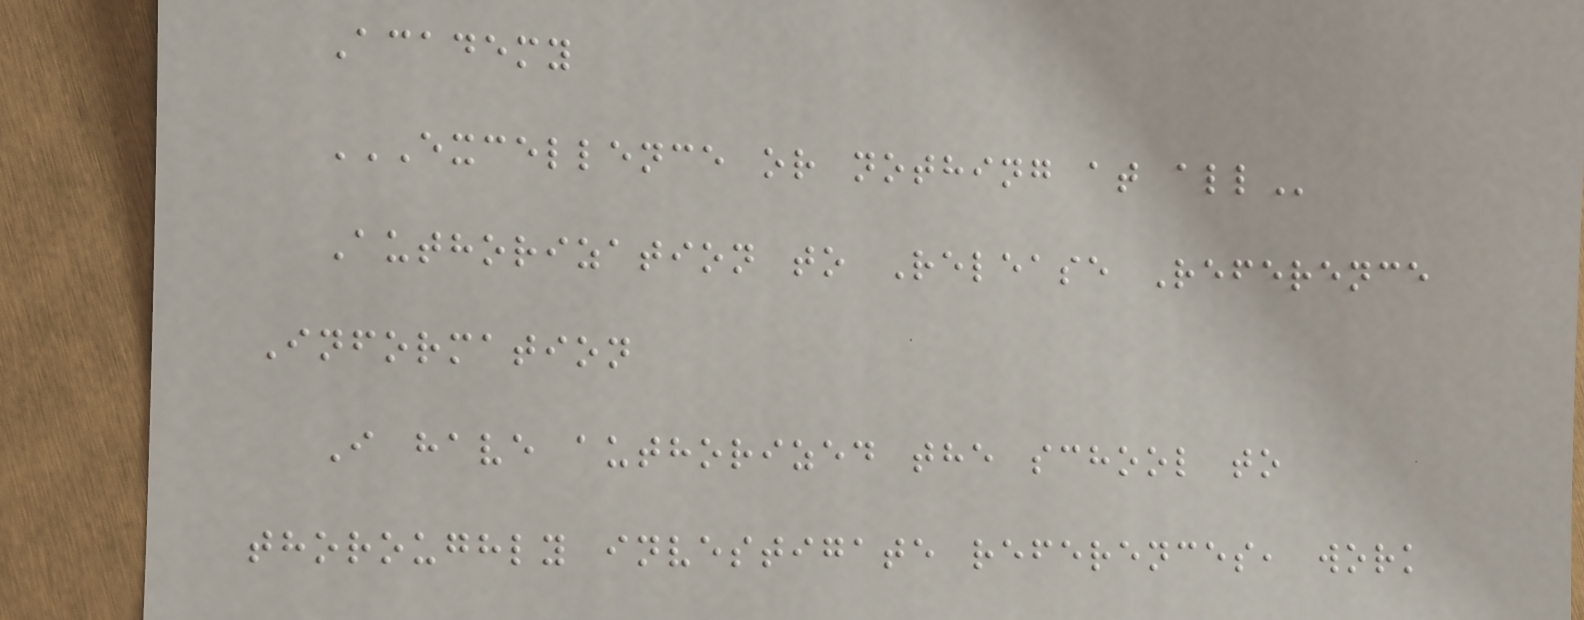Academy
EXCELLENCE OR NOTHING AT ALL
Authorization to Release Reference
Information
I have authorized the school to
thoroughly investigate references, work
